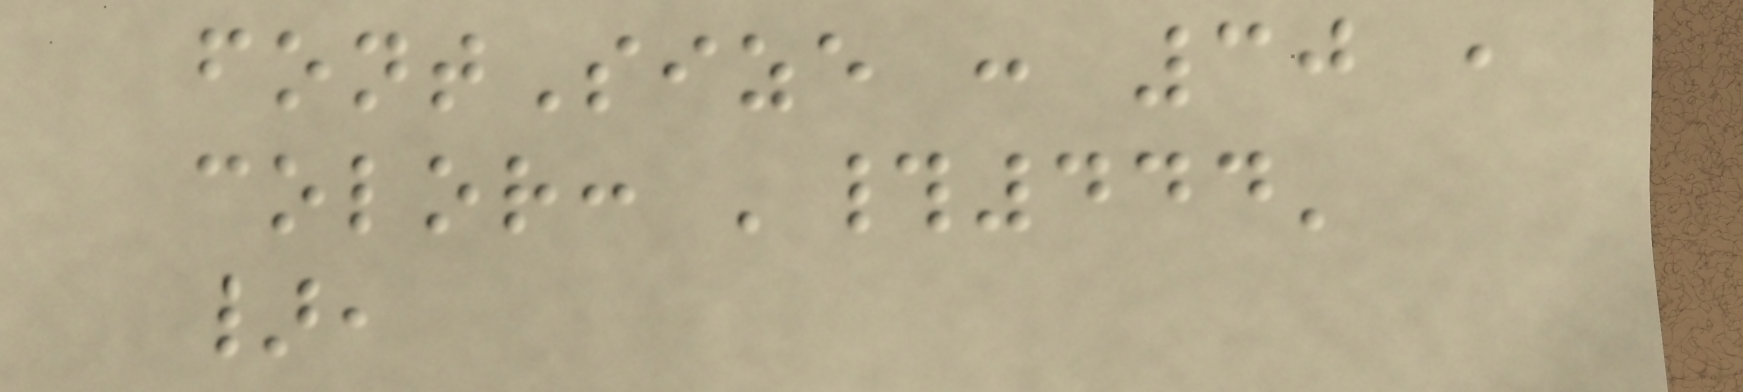fontSize : 30 ,
color: '#444'
},
